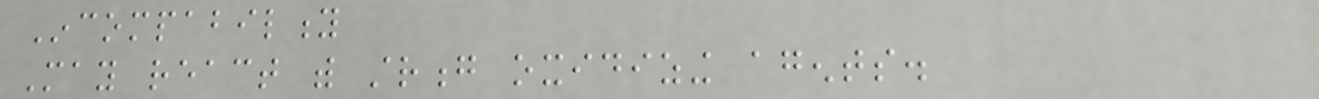Incompability
May react with strong oxidizing agents.
